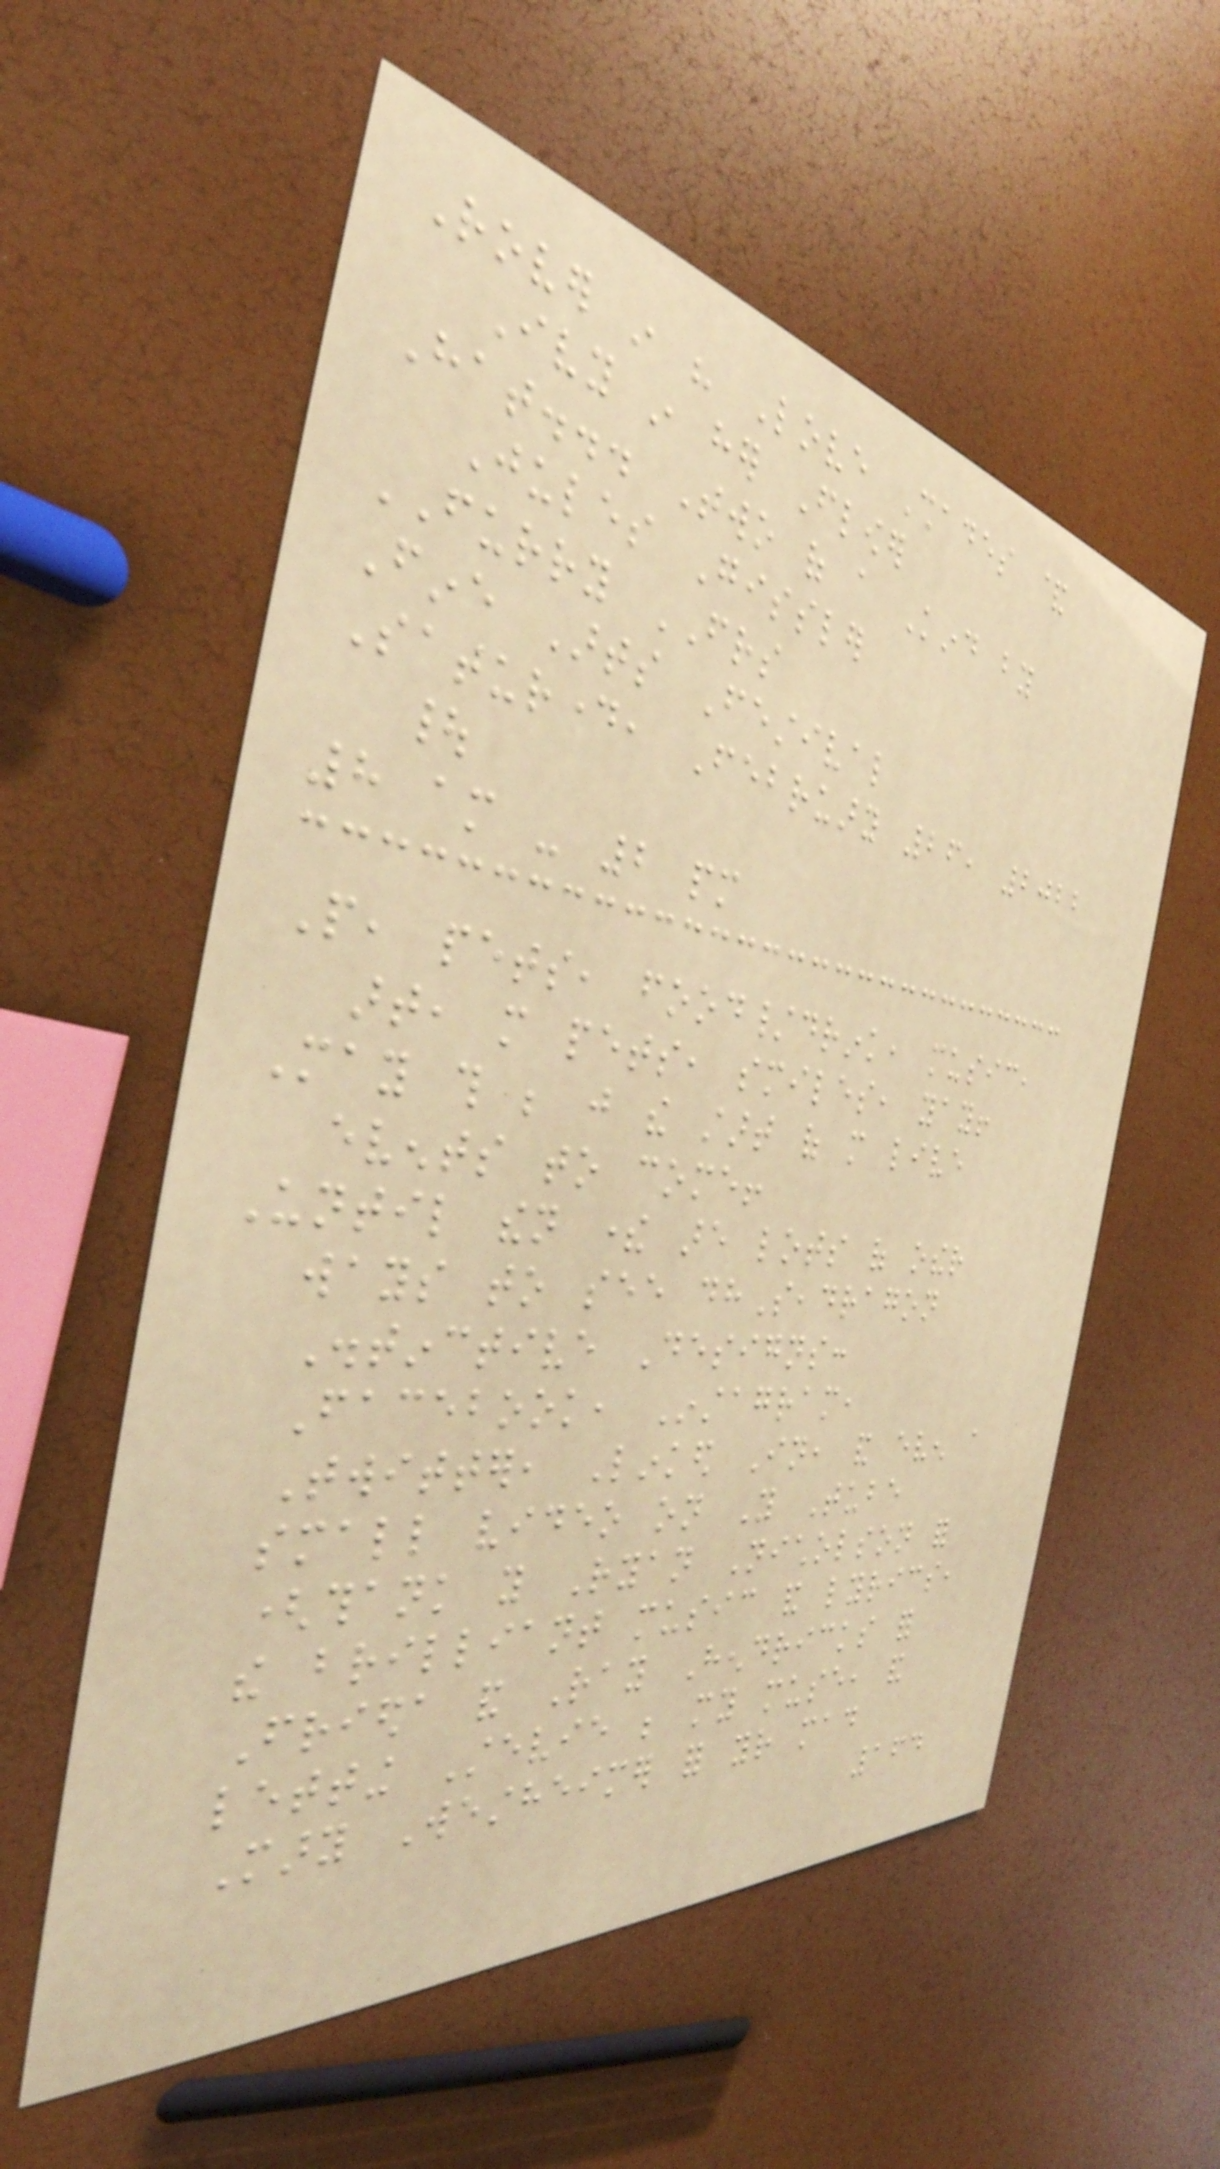Rover in his Love Shades &
Ivy in her Flower
Hat... Two of a Kind by
Jules Gissler
FURRY FRIENDS
Fine Arts Festival
Saturday, February 26, 2022
|
8 am - 2 pm
People, pets, food/drink, music,
art, more pets, smiles, yay!
May this be just the start of more live
events to come!
Until then there are lots of other
ways to see dhSeadragon
Distinctive Designs:
Facebook, Instagram,
Twitter, Linked In, and even a
small video on You Tube
(thank you Ryan Nicholson for
the brilliant music and lyrics,
Frieda and Ray Hendricks for
letting Stevie be my muse, and
Mary Westheimer for your mad
164
